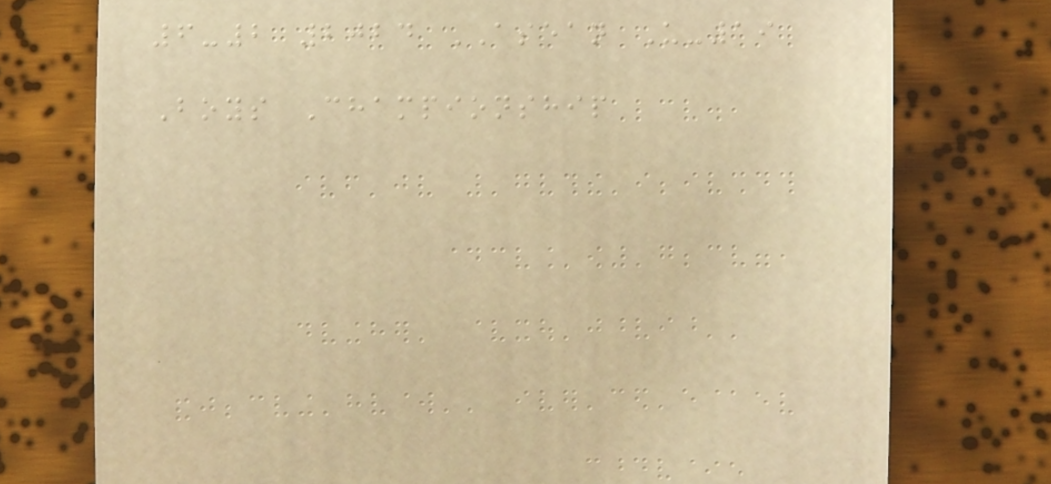6-2 2024 ASEAN U-19
Boys Championship
